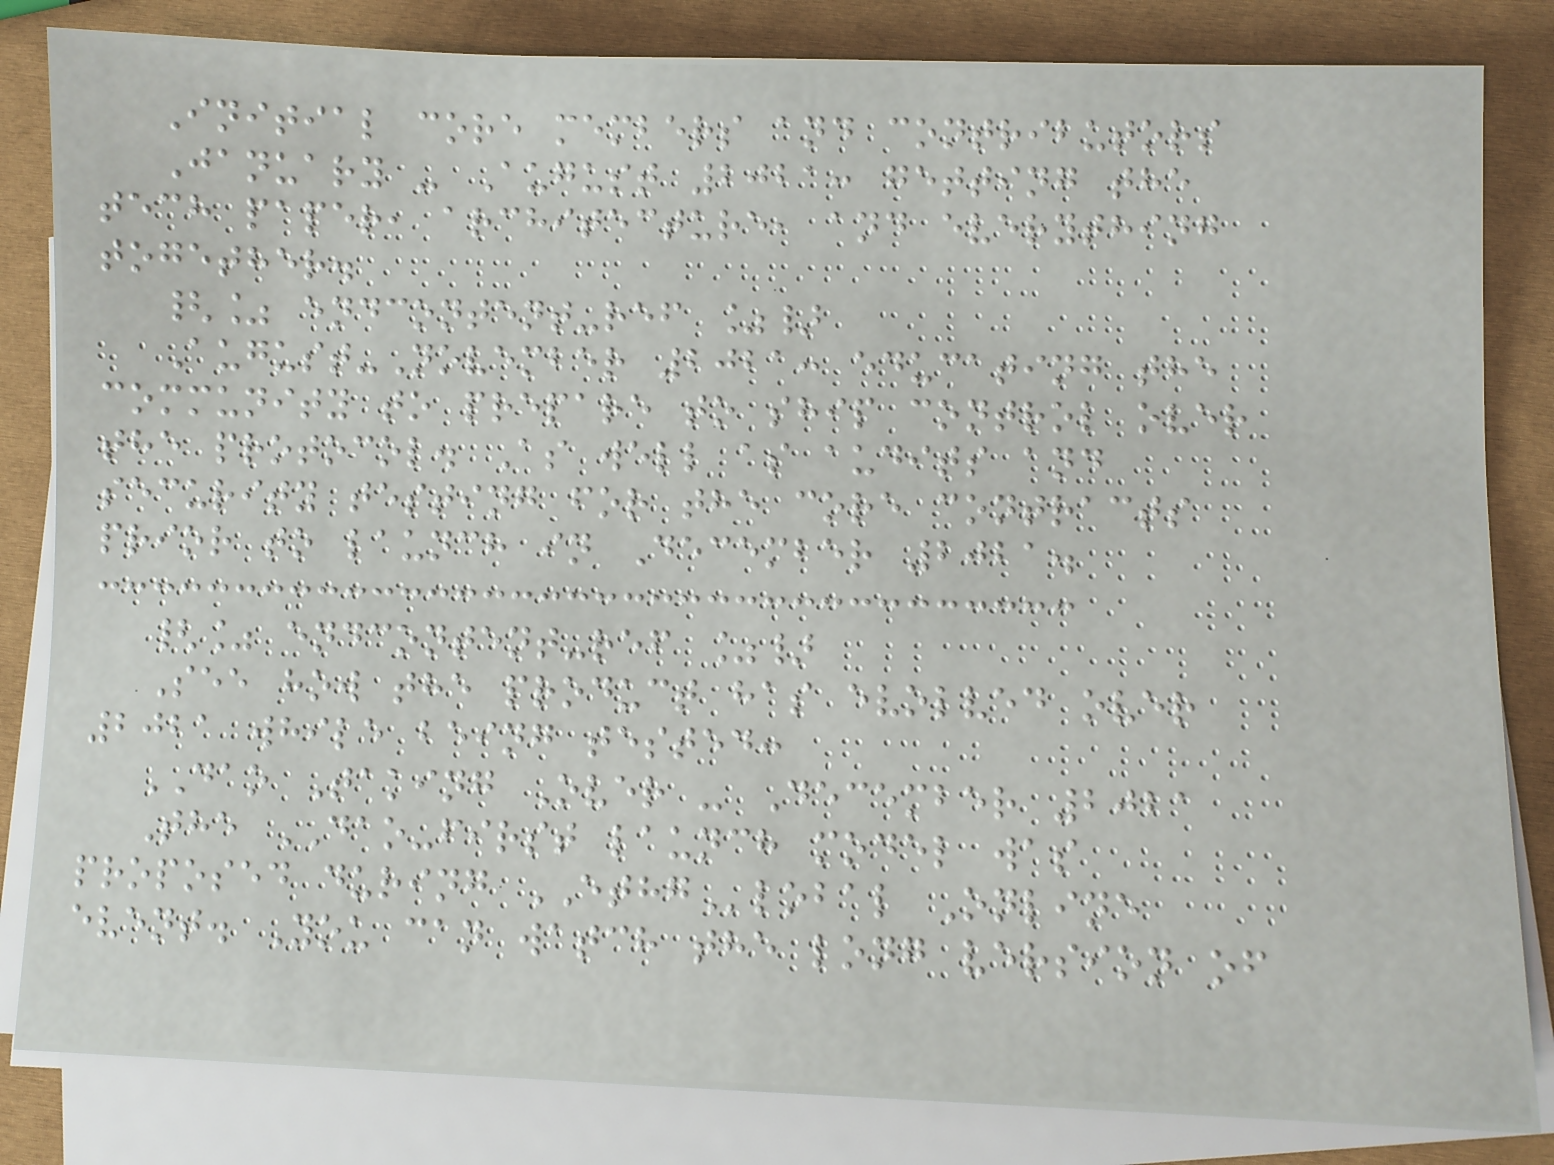Initial core members and contributors
January - August 2021: getting the
tech paper, architecture, and everything
together.
{% endcontent-ref %}
August-November 2021: educating the
community to prepare to ship control over
the protocol. As well as audits and
security testing for the core contracts
prior to launch in December 2021.
{% endcontent-ref %}
See how the product has evolved over
2021 while being tested:
DAO Taking Over - December 2021
The DAO-first launch model was
proposed during ETHGlobal Online
event. You can watch the long version of
